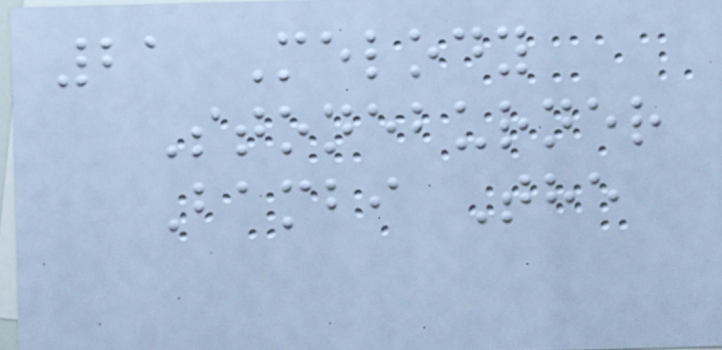21 Melody
Stoneburner
Bambi The
